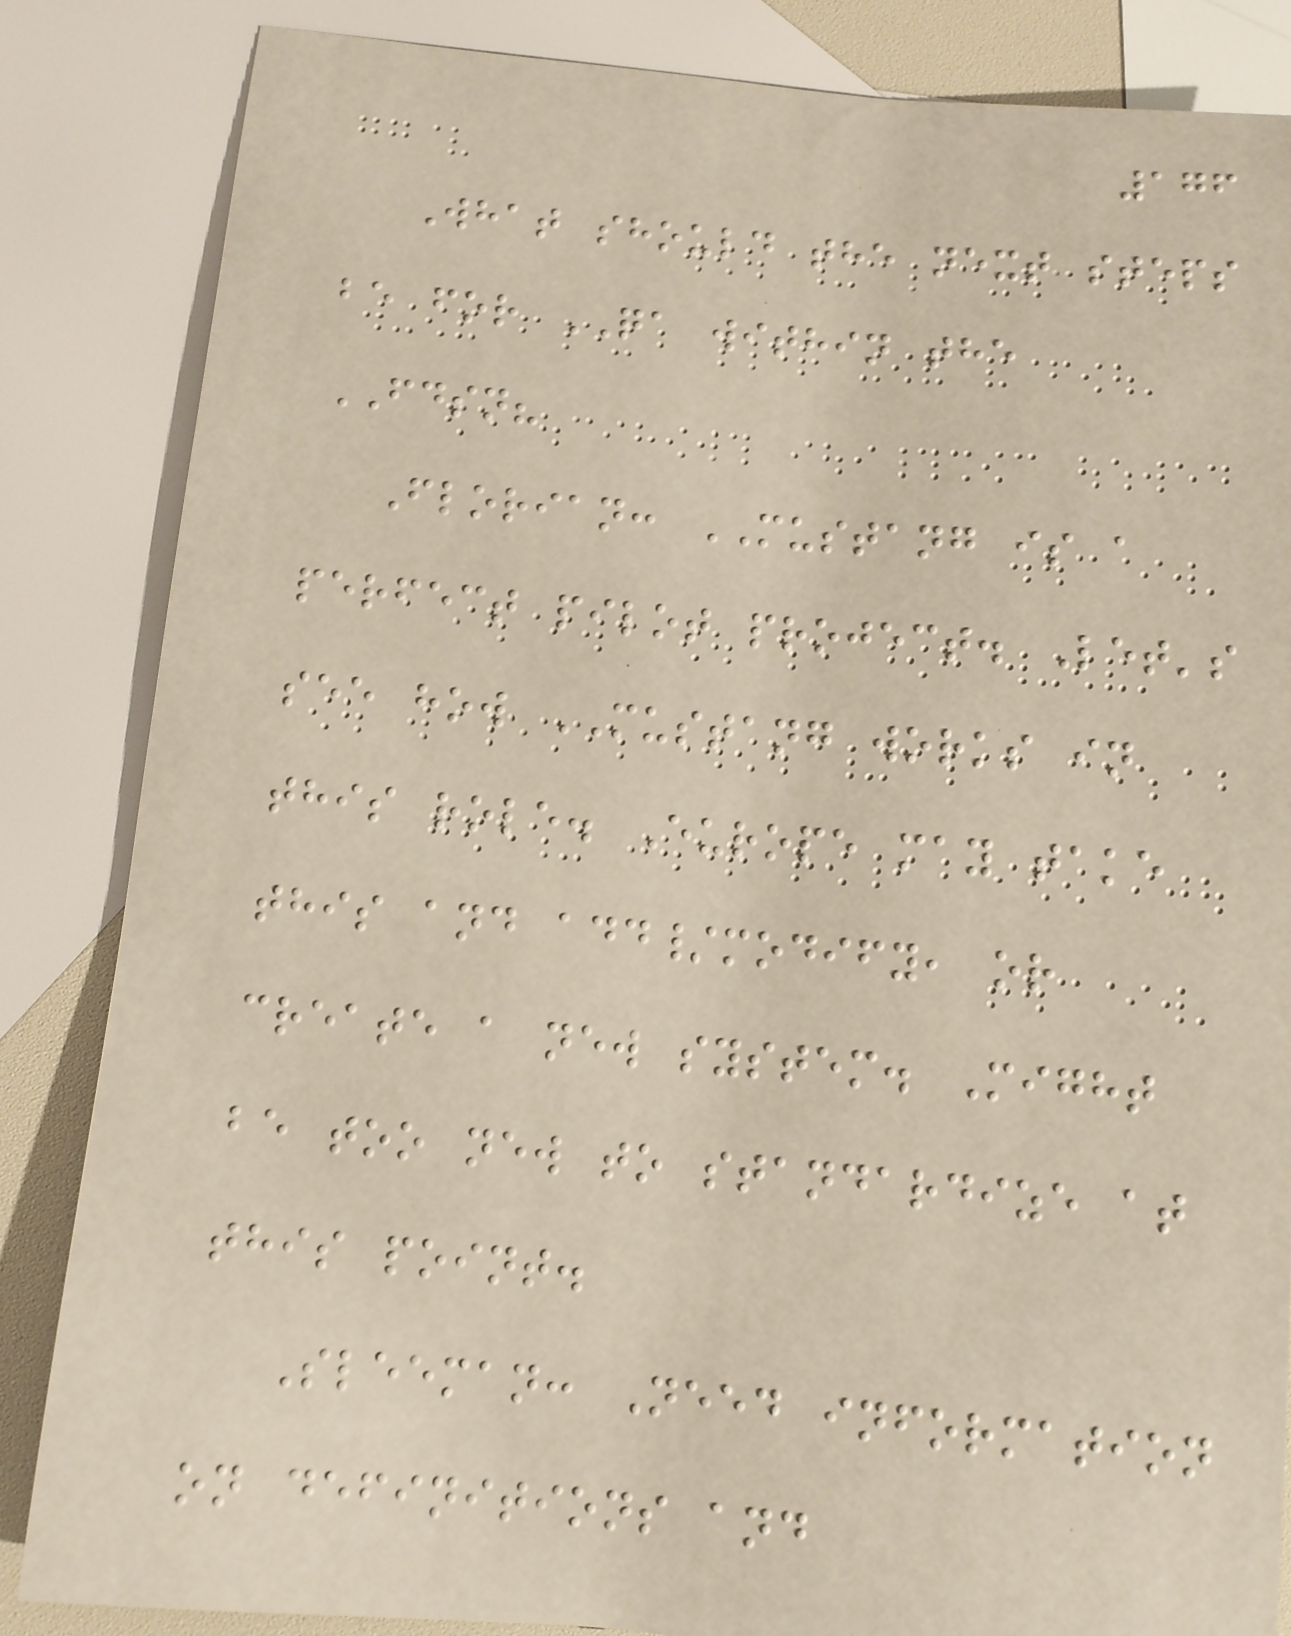176
What should the next steps
be for QA within the
FDSN?
Florian: MUSTANG is a
perfect pilot project. Let's
see how MUSTANG works in
this role. Europe may take
this and add/modify, or
create a new system. Might
be too new to standardize at
this point.
Sleeman: Need information
on definitions and
